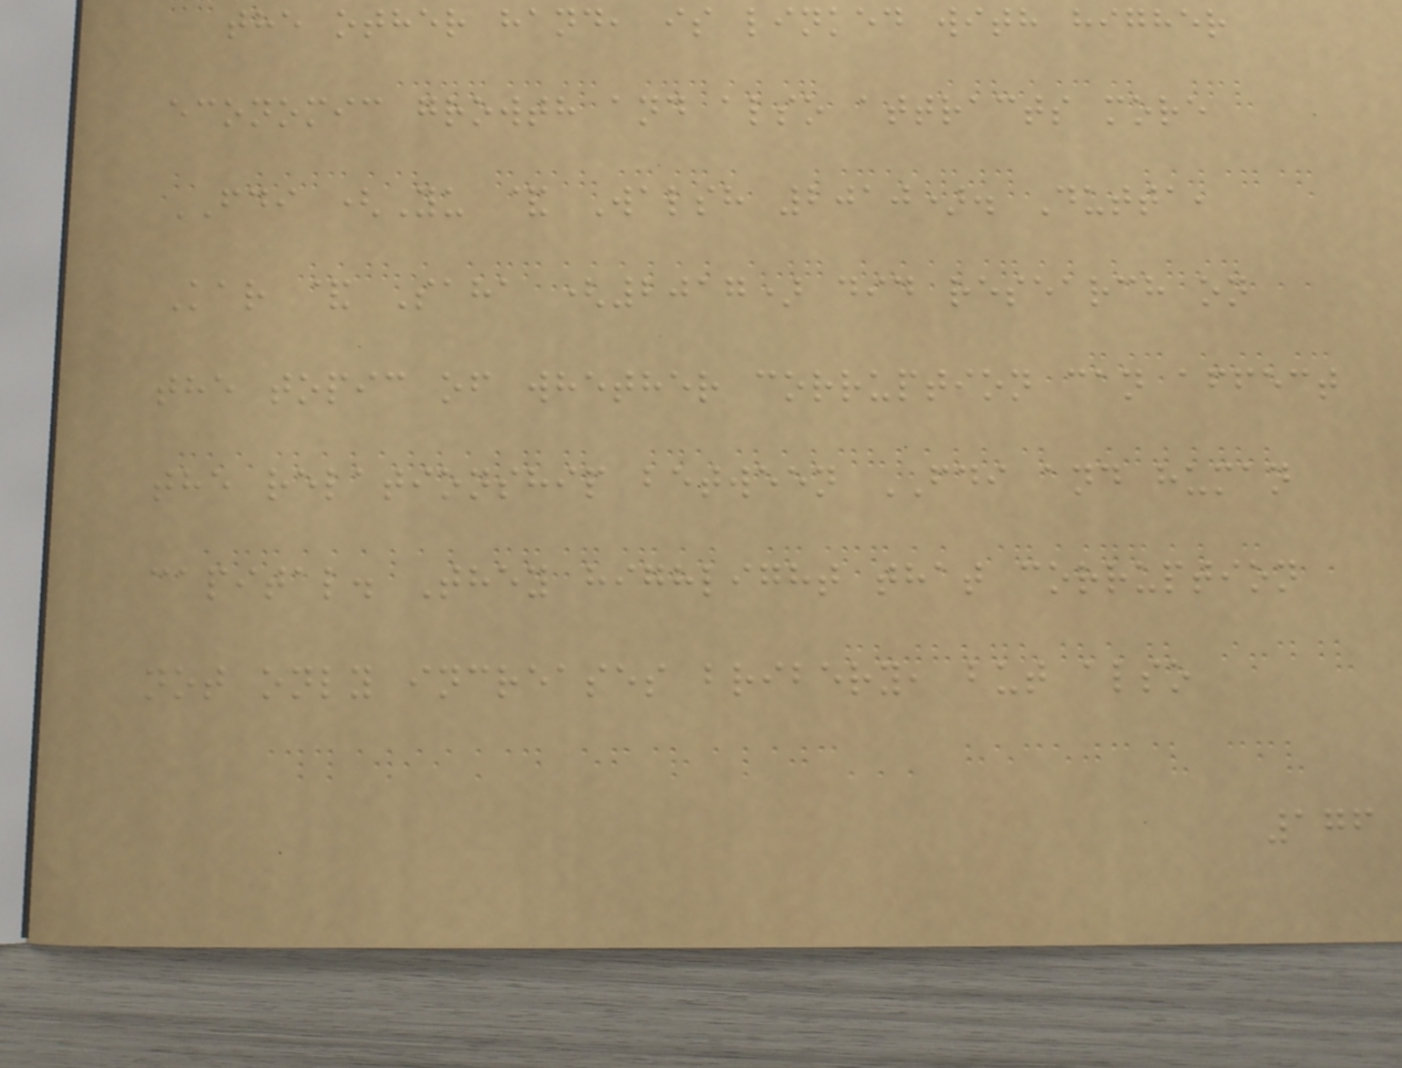the other hand, is linked with higher
economic growth and also attracts more
FDI (Yu & Walsh 2010). Dutta,
Kar & Saha (2017) did research on
the topic of whether corruption can affect
the relationship between FDI and human
capital. They highlight that corruption
not only increases bribery, but also
176
